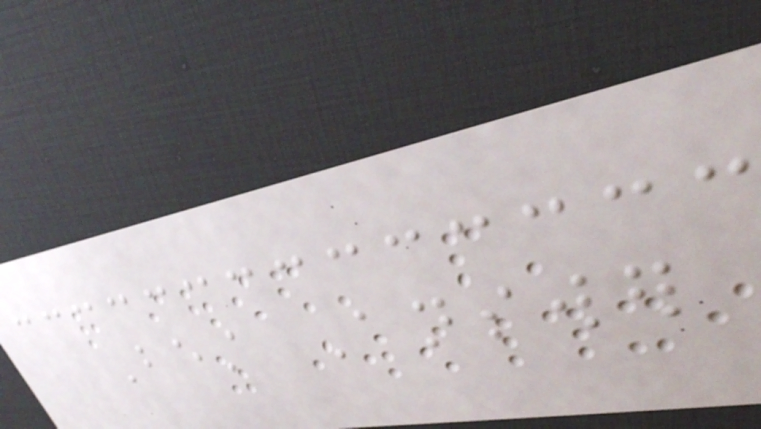Best Answer
